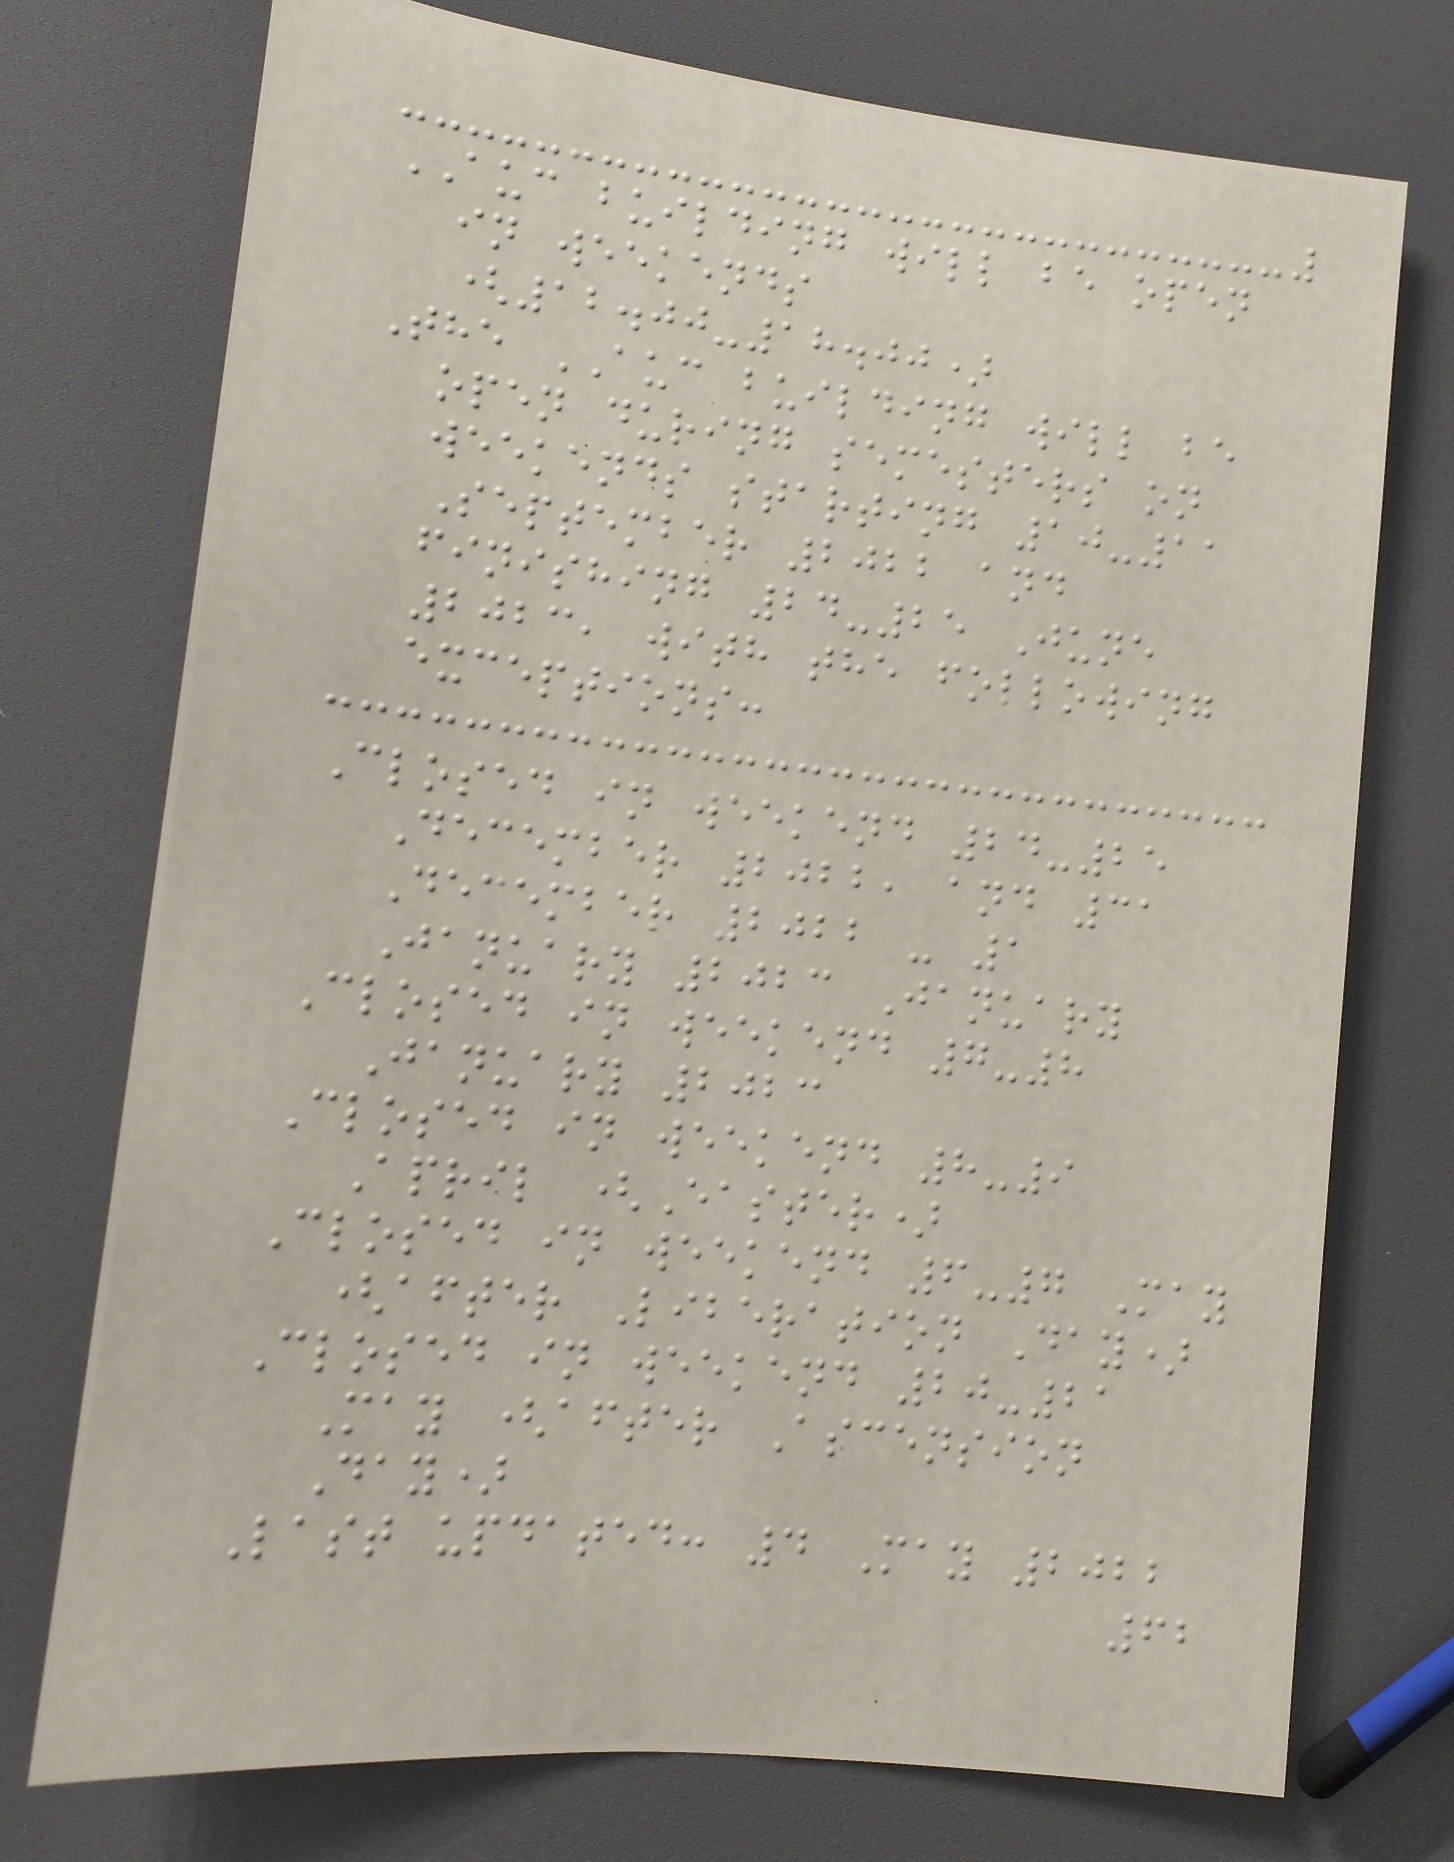AUC building will be open
in weekends
(12.00-18.00)
The AUC building will be
open during semesters on
weekends starting 10-11
September 2022 and
finishing 24-25 June
2023, with the following
exceptions:
Closed in weekend 24-25
December 2022, and 31
December 2022 - 1
January 2023 January
Closed in weekend 7-8
January 2023
Closed in weekend 8-9
April (Easter)
Closed in weekend 6-7 May
(after Liberation Day)
Closed in weekend 20-21
May (after Ascension
Day)
Last updated: 4 May 2022
62
